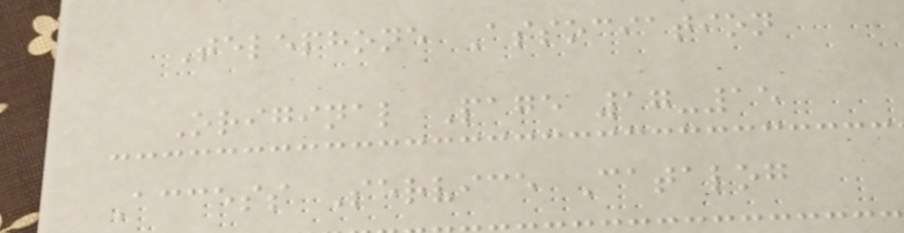Telephone Association
Original Page 17-15
Access Service Catalog
